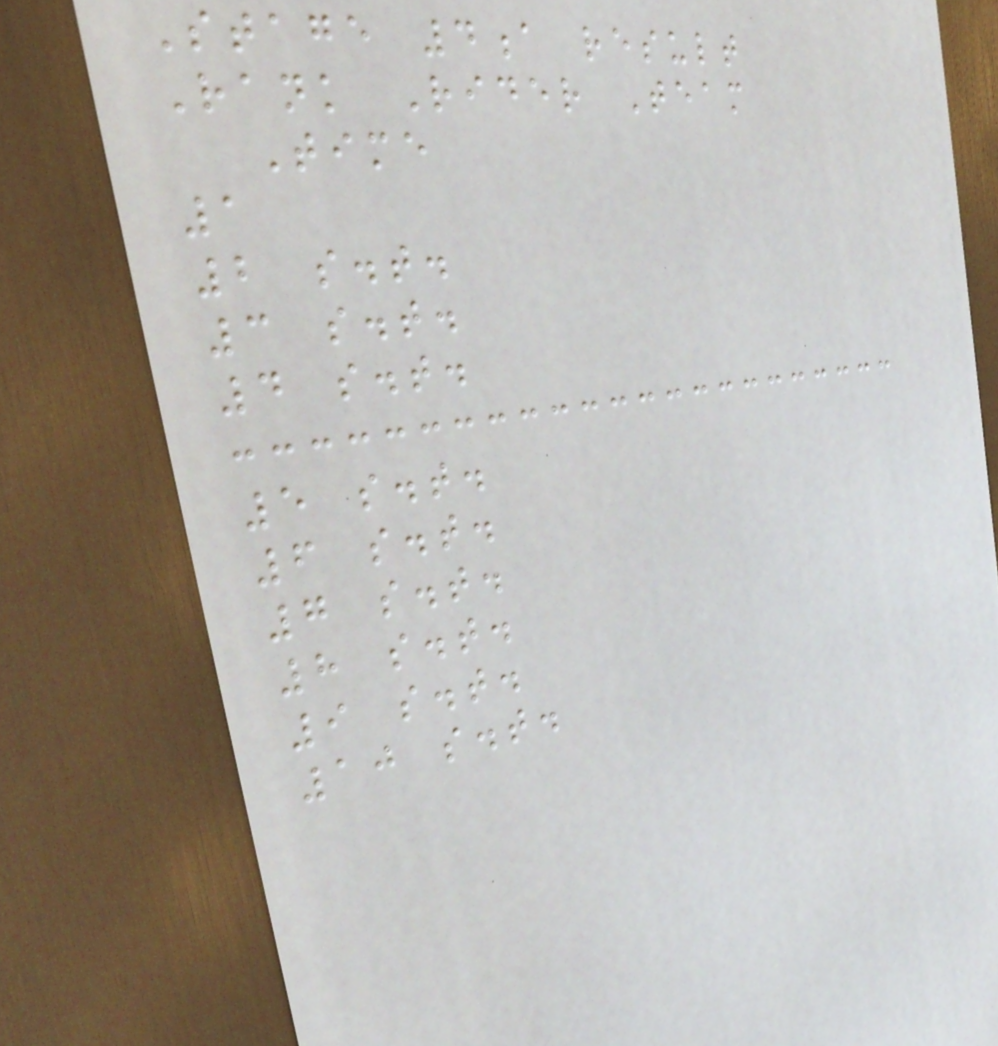Stage 4a result
Rank Rider Team
Time
1
2 s.t.
3 s.t.
4 s.t.
5 s.t.
6 s.t.
7 s.t.
8 s.t.
9 s.t.
10 s.t.
